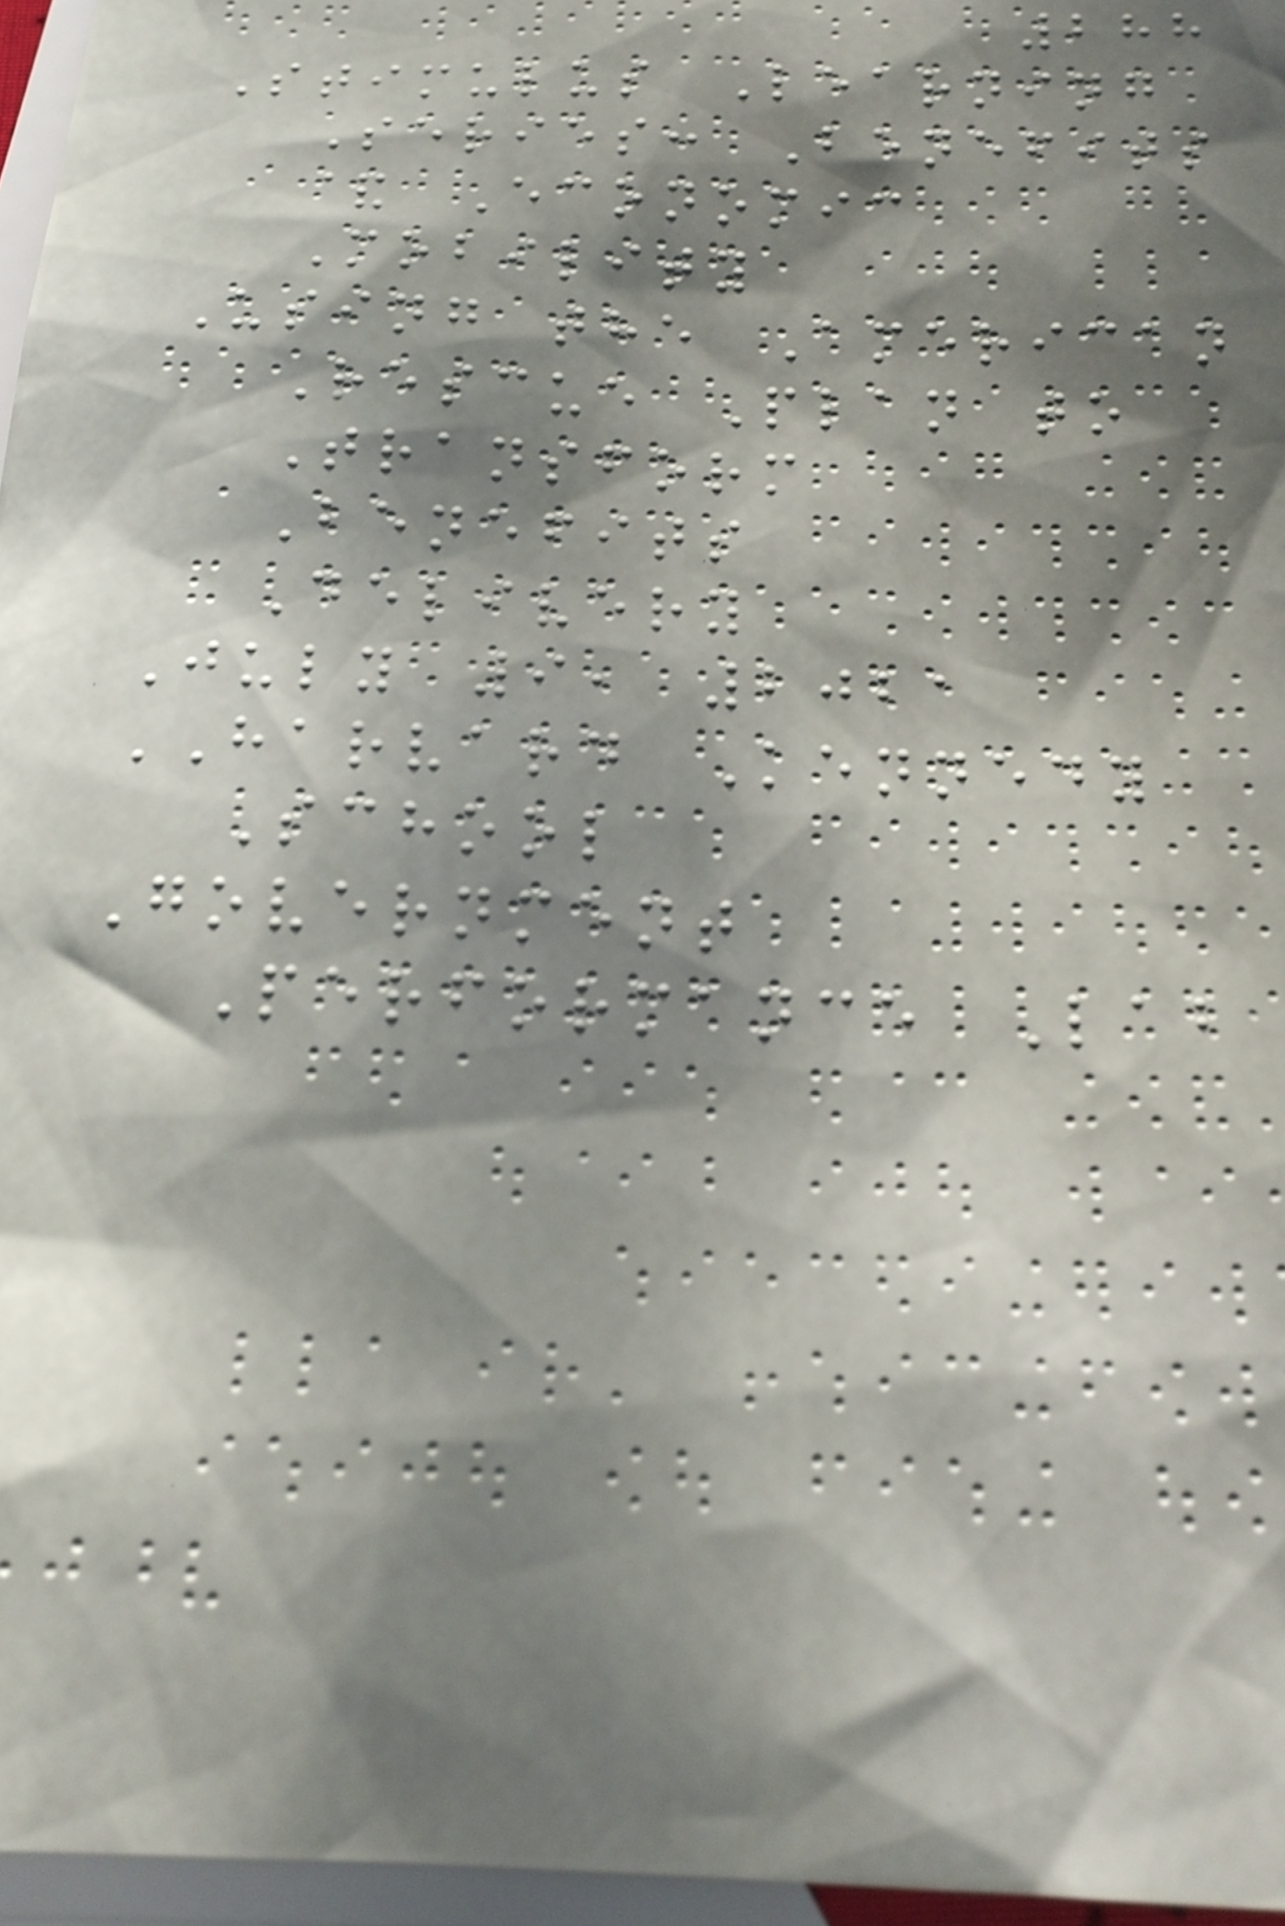288
Stimulus Learning
Series: Benefits
& Economic
Mobility
Using the American
Rescue Plan to
Transform
Benefits
Delivery
July 9, 2021
HARVARD Kennedy
School
Government
Performance Lab
